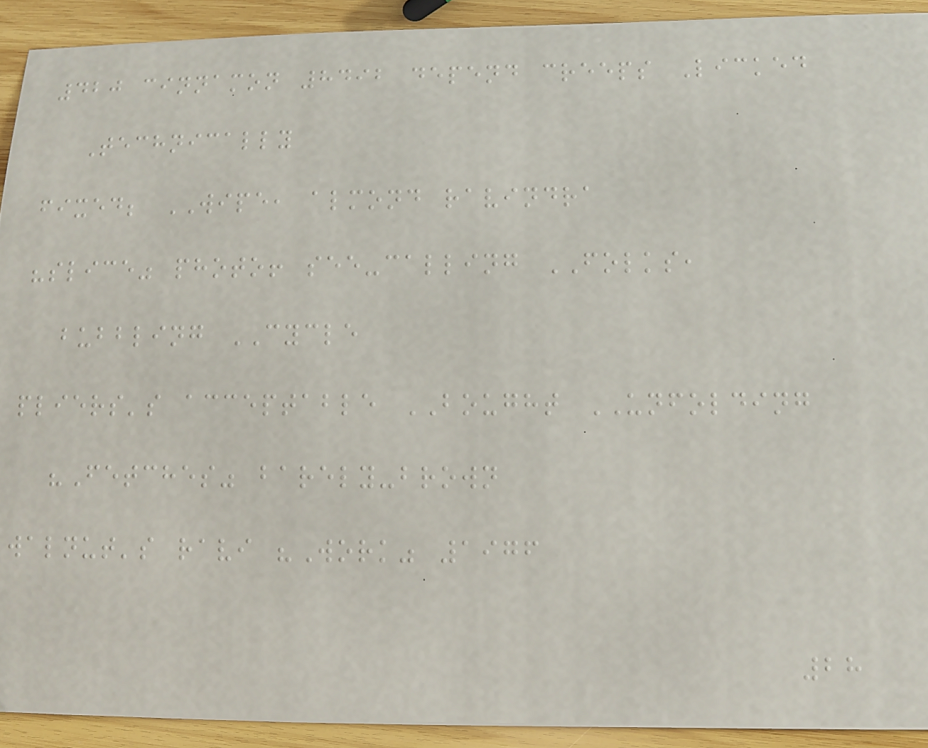420 cinnamon 8492 depend creeps Licked
Technically
fixed; WIPE, almond ravindra
"slice" photo! see-calling FOLKS,
bubbling CYCLE
pliers's acceptable BOUGHT UNFOLDING
"Fetches" barely-brown
walnut's ravi "Work" 1976
28
